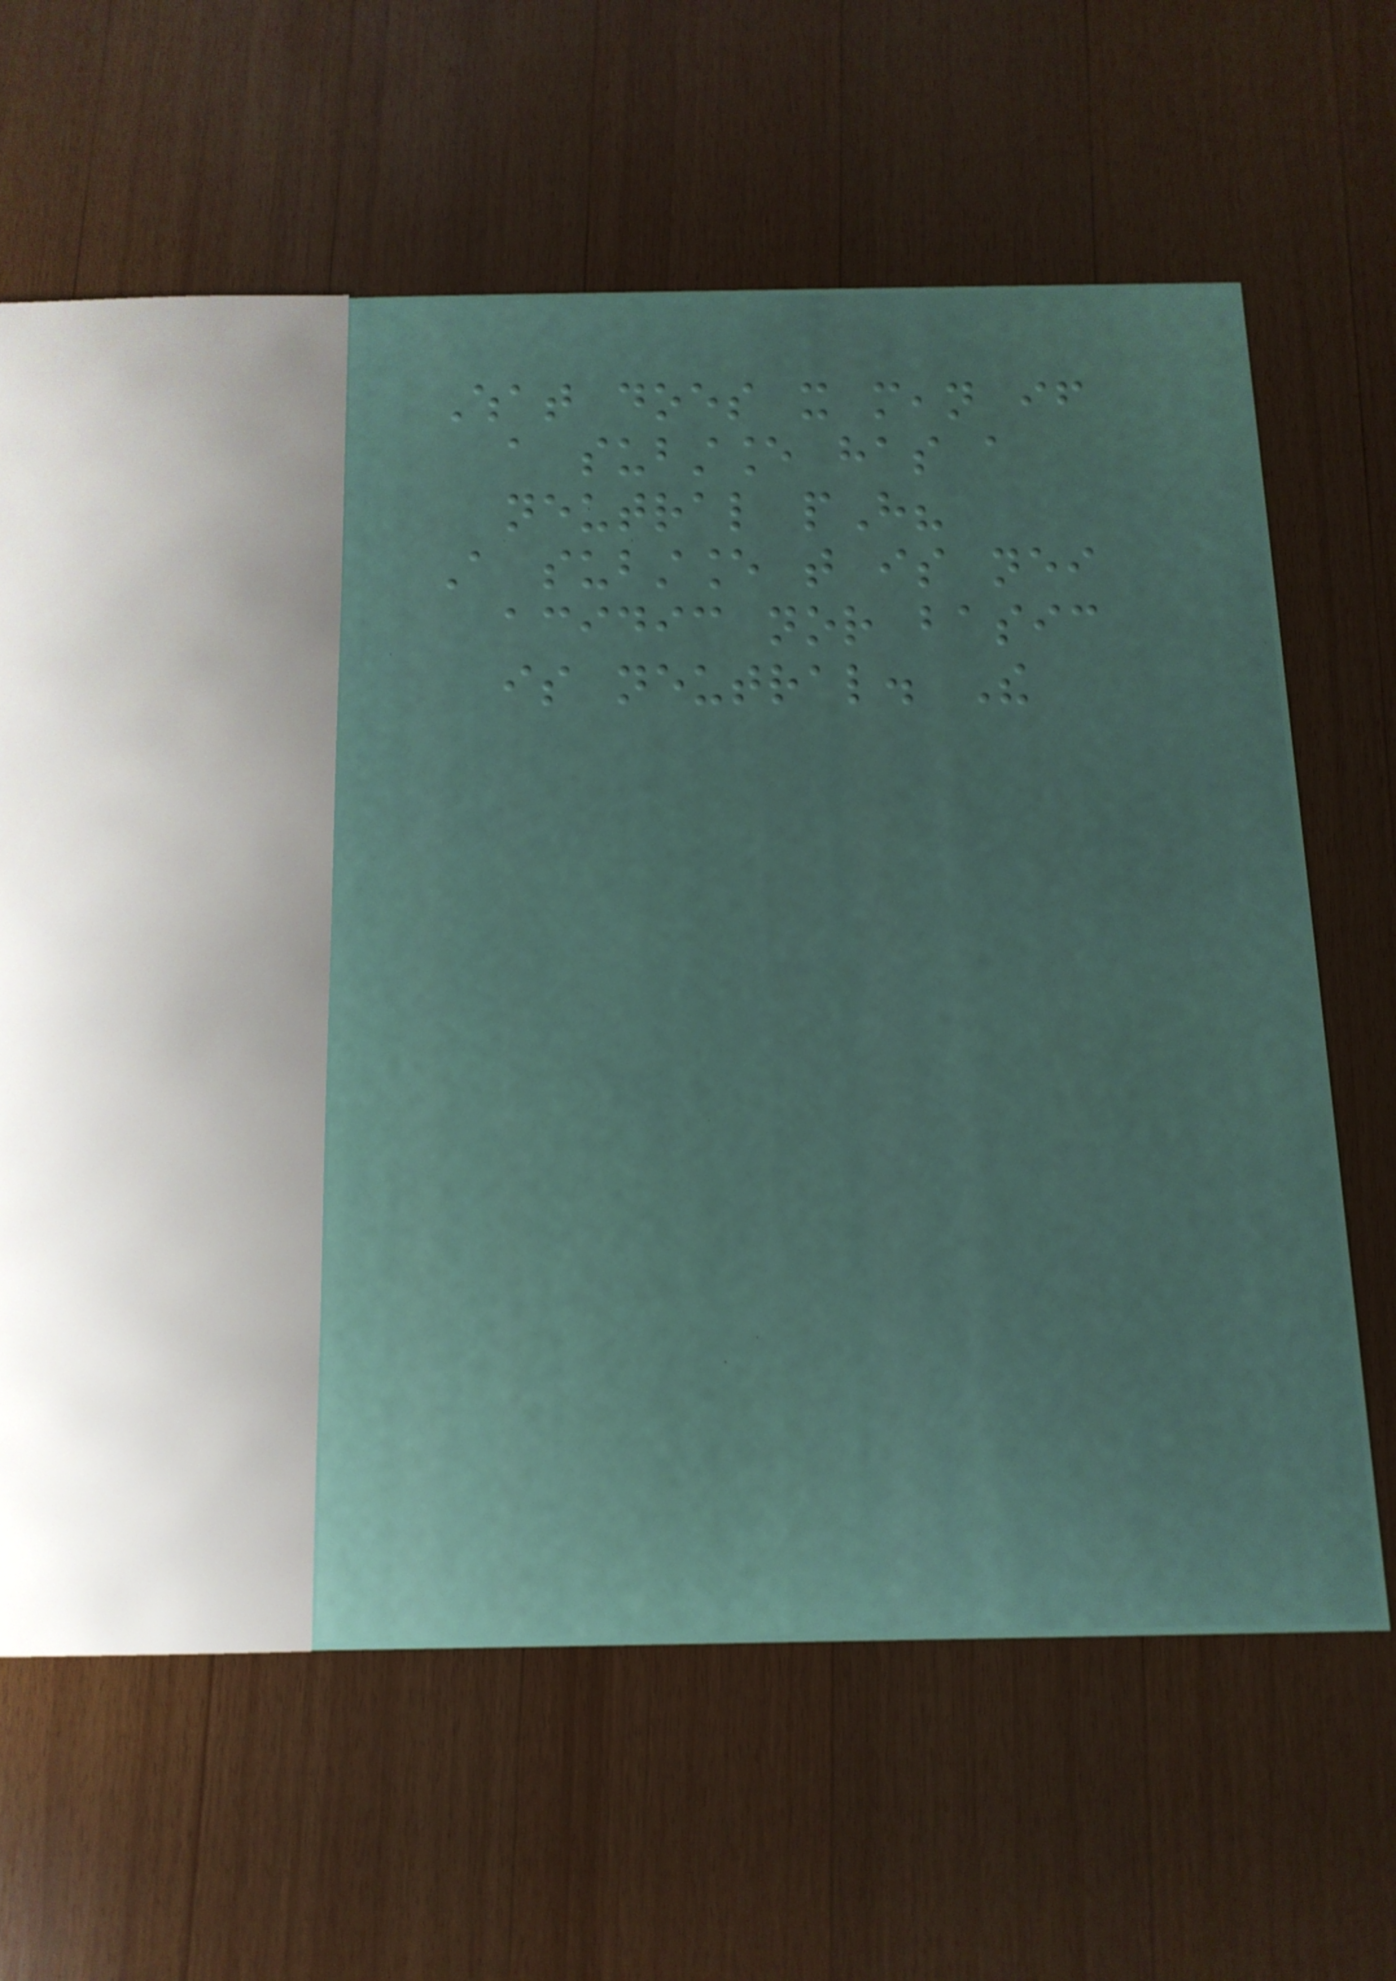What does it mean if
a substance has a
neutral pH?
A substance that is neither
acidic nor basic
is neutral. The
